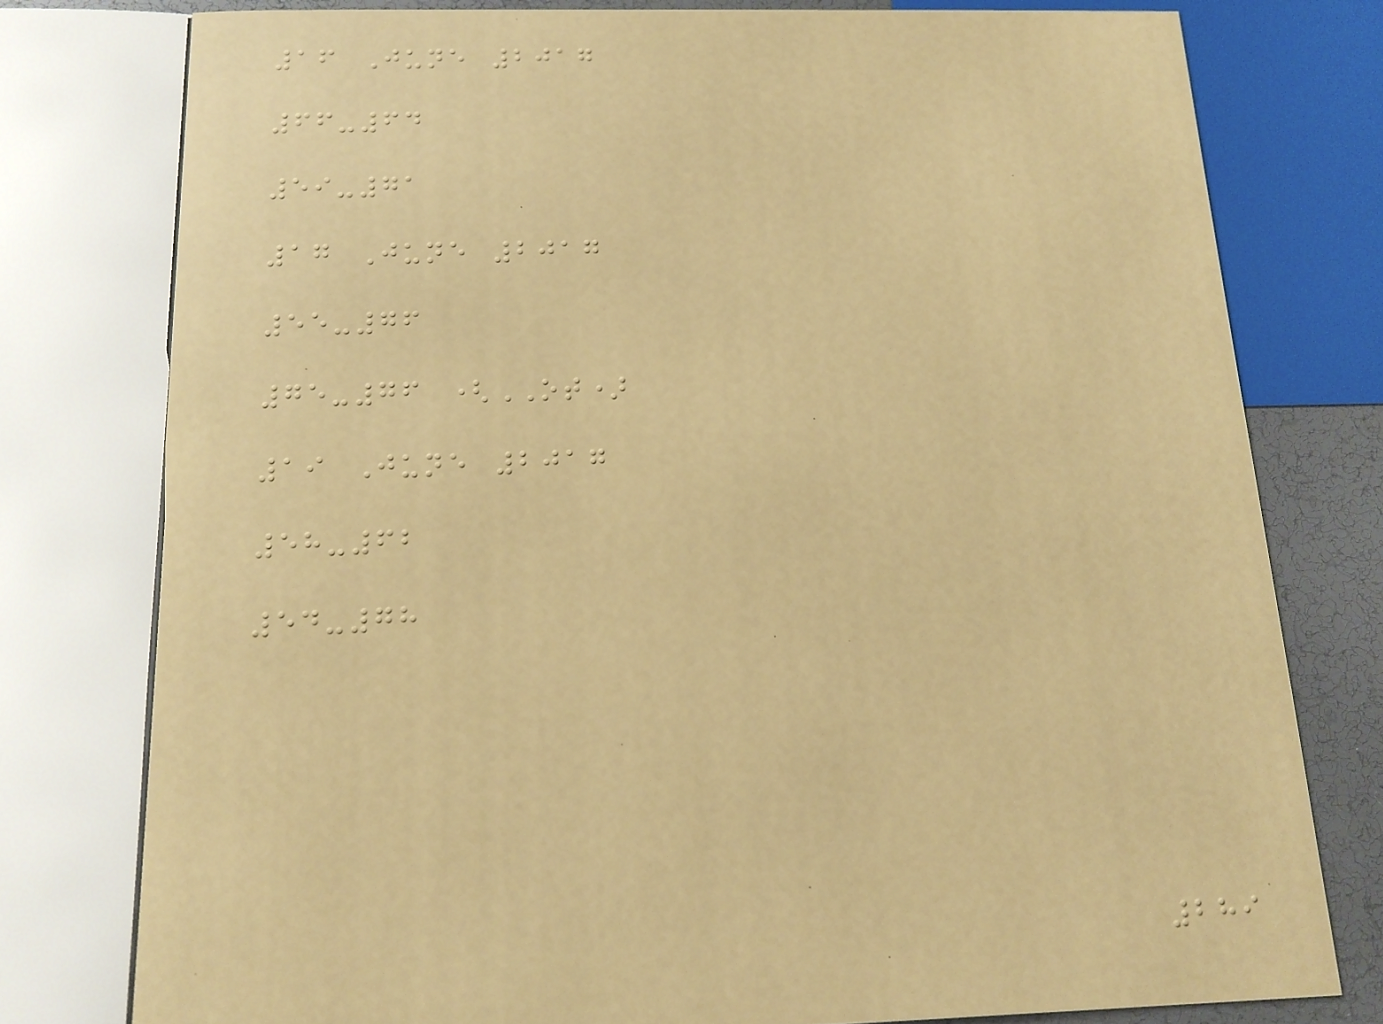16 June 2017
66-64
59-71
17 June 2017
55-76
75-76 (OT)
19 June 2017
58-62
54-78
289
